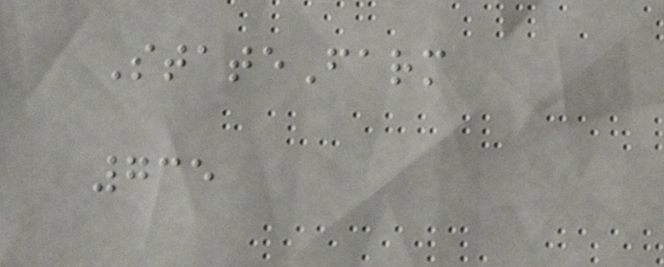StateFarm
735
